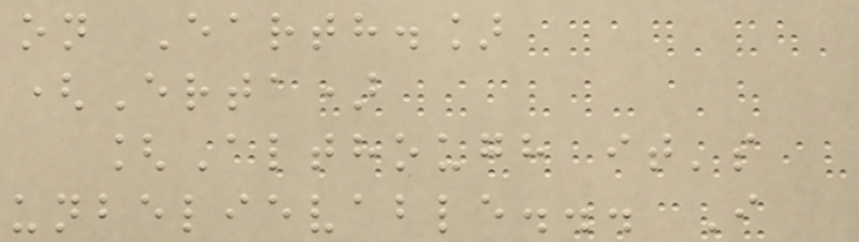on Earth.]
(Erta)
[Although it's
unbelievable... I
